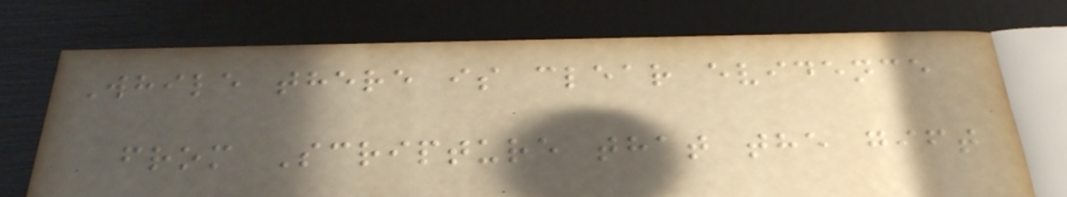While there is clear evidence
from Scripture that the gift
